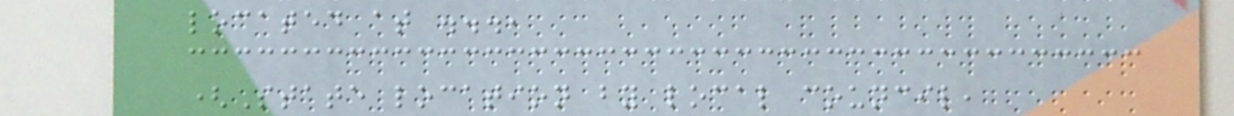located at ...,
(State location by local council,
